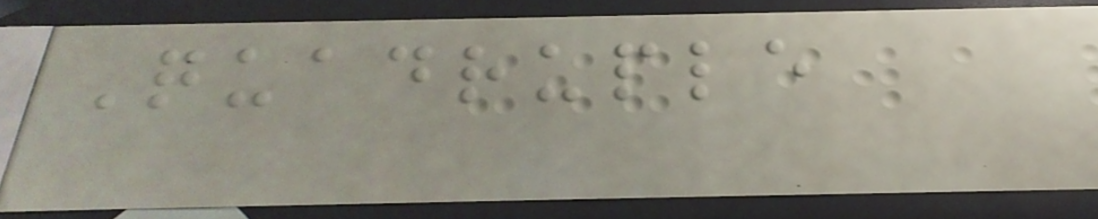Quadruple
